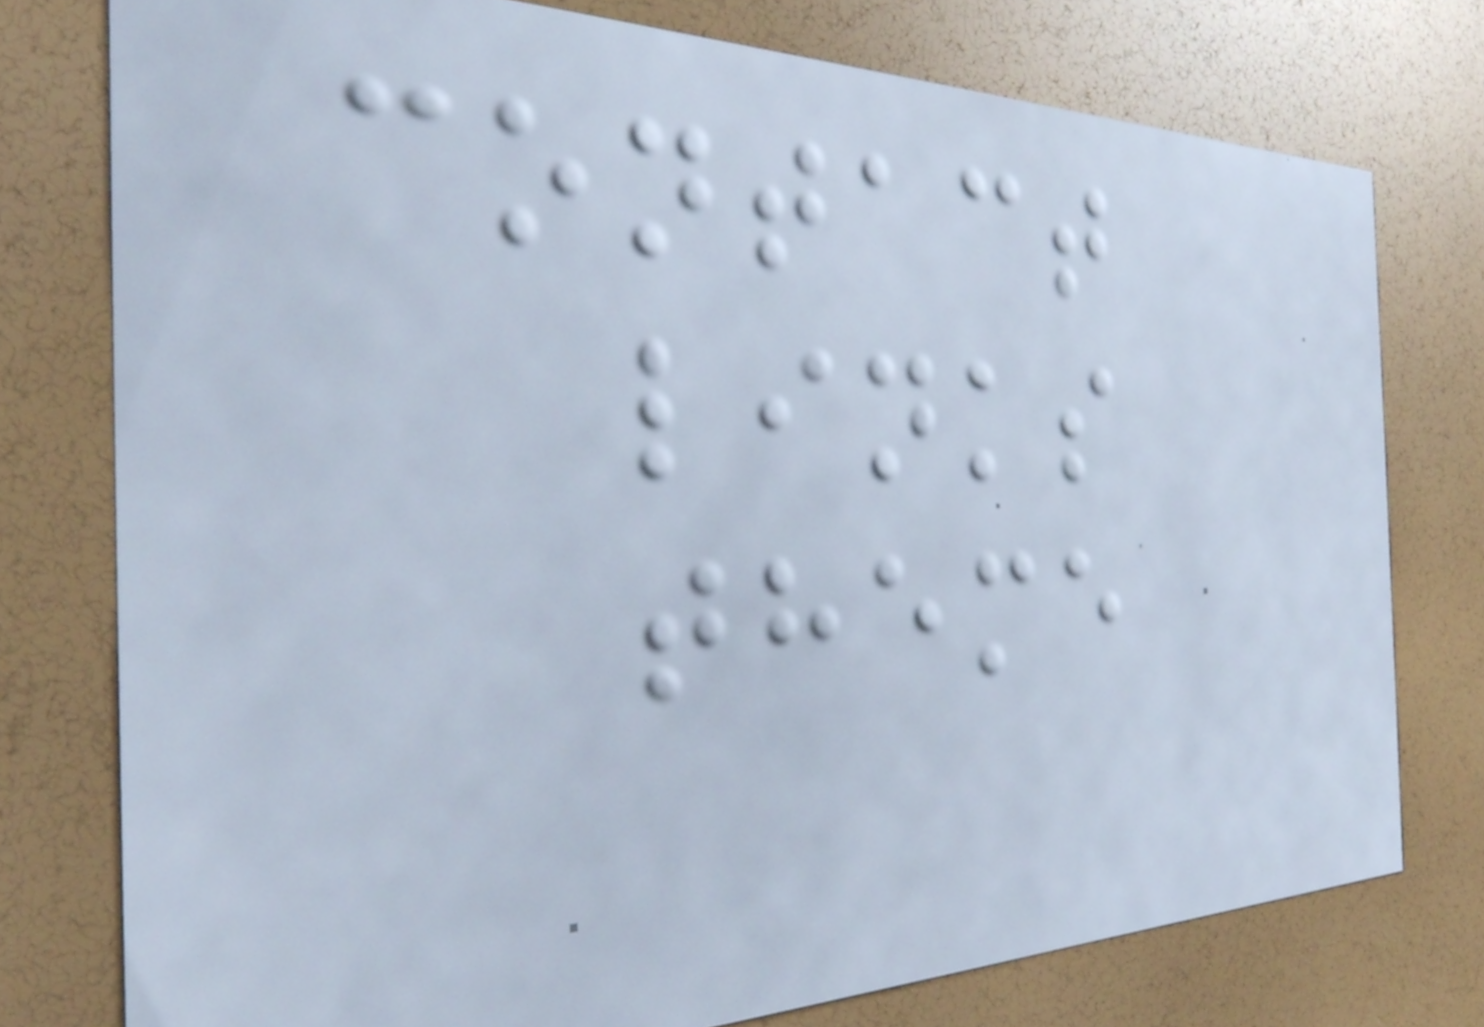contact
links
theme
